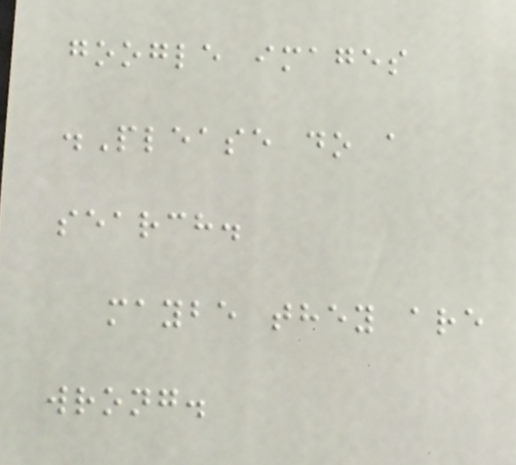google images
.Please do a
search.
maybe they are
wrong.
